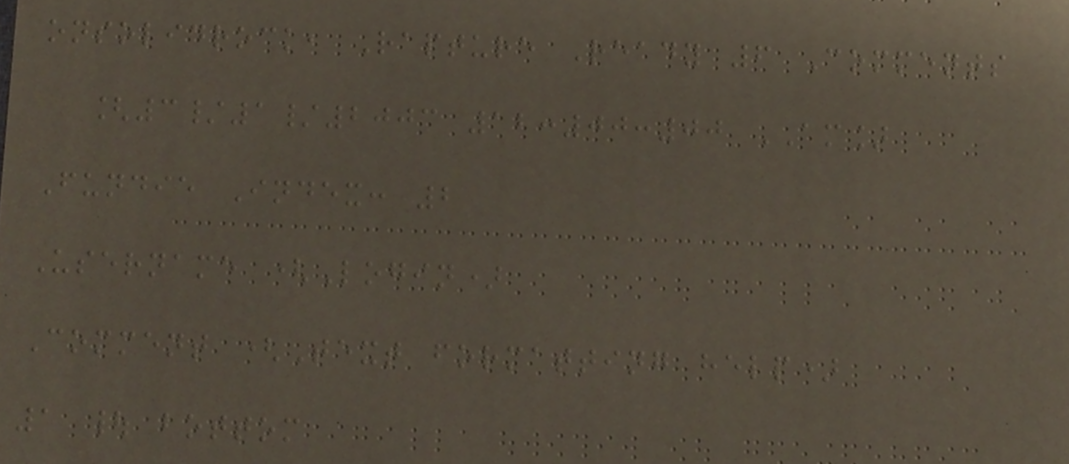onsolidrock, Rapture Ready 6 Comments
[3/1/2003 12:00:00 AM]
Fundie Index: 2
Username (Login)
Comment (Text formatting help)
1 | bottom
